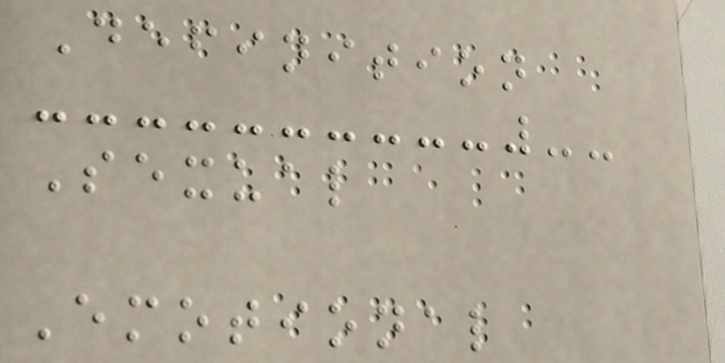Definition
Sexual
Emotional
